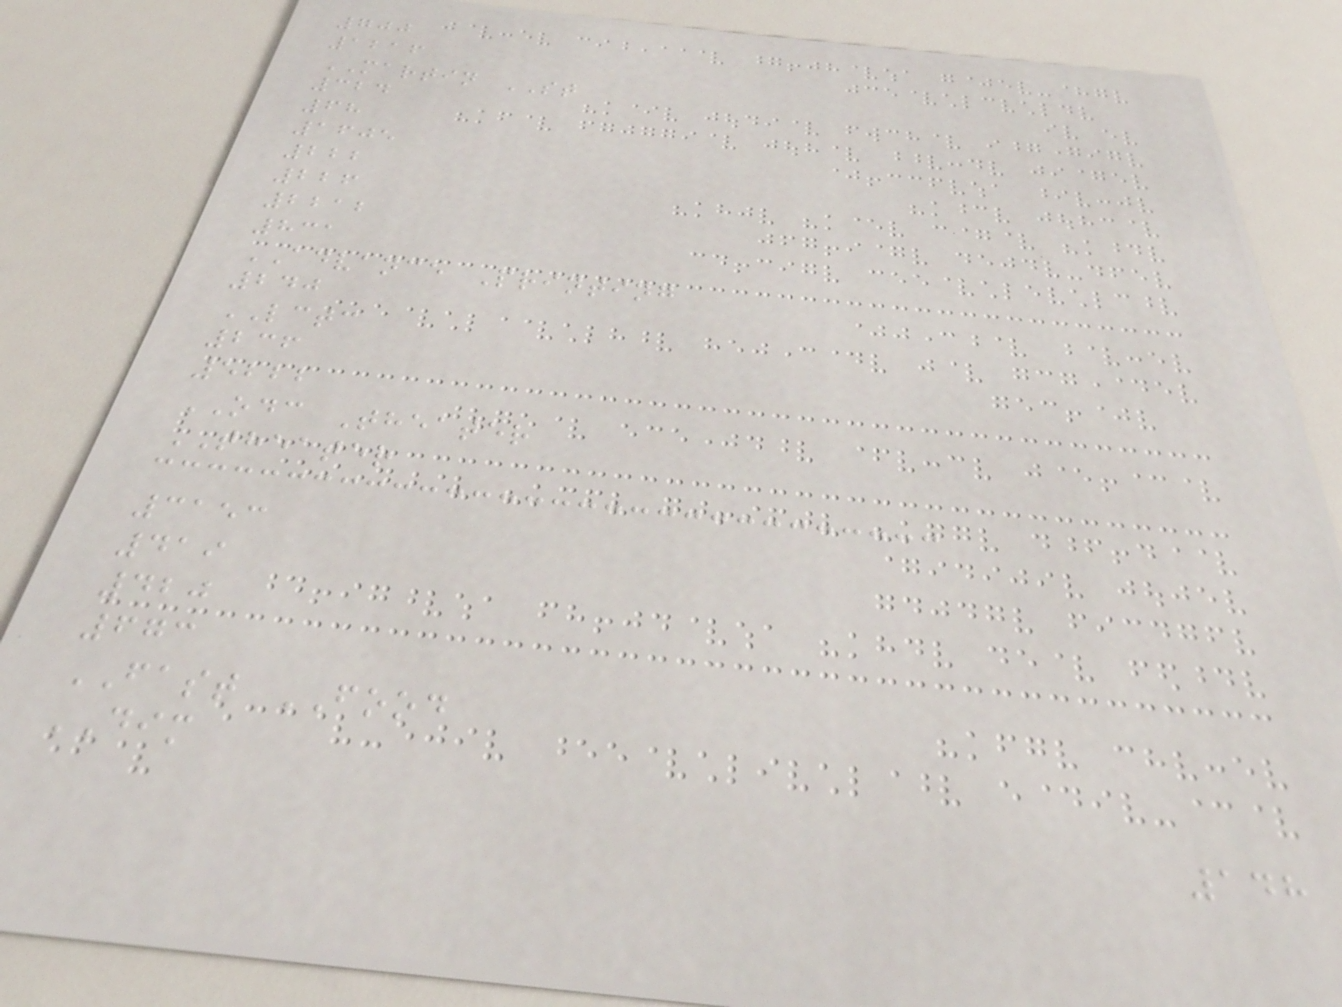700
1216
MARTIN ST
324
68
1605
222
226
2212
831
ADVANCE Printing
240
LCTC
236
5222
ODC Theater
THEATER
3153
419
420
673
FAST FOOD
DIM
148
